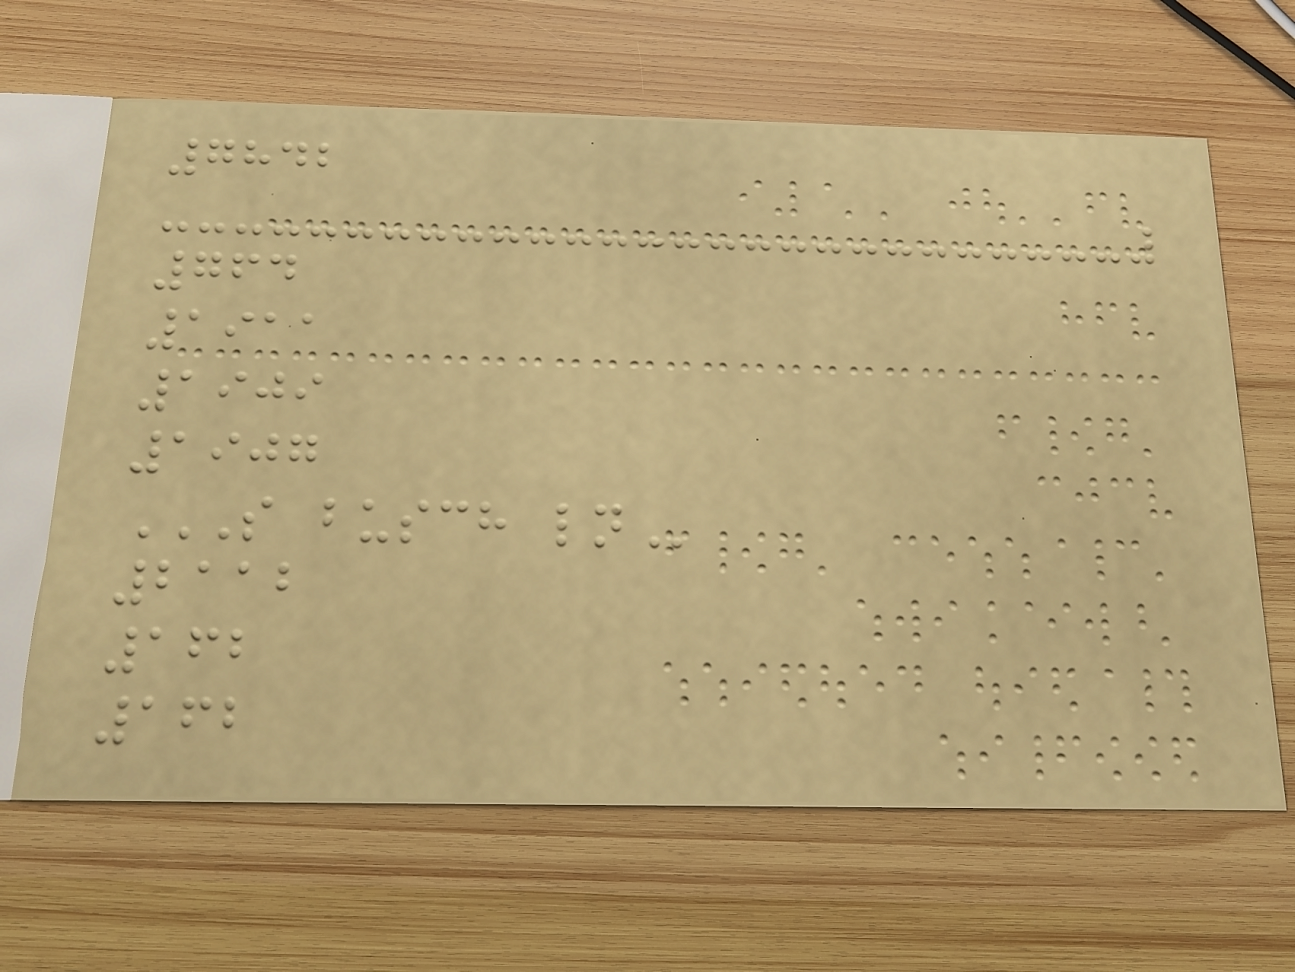7842
764
1911
1909
1907
S BUSCH LN
2112
162
162
